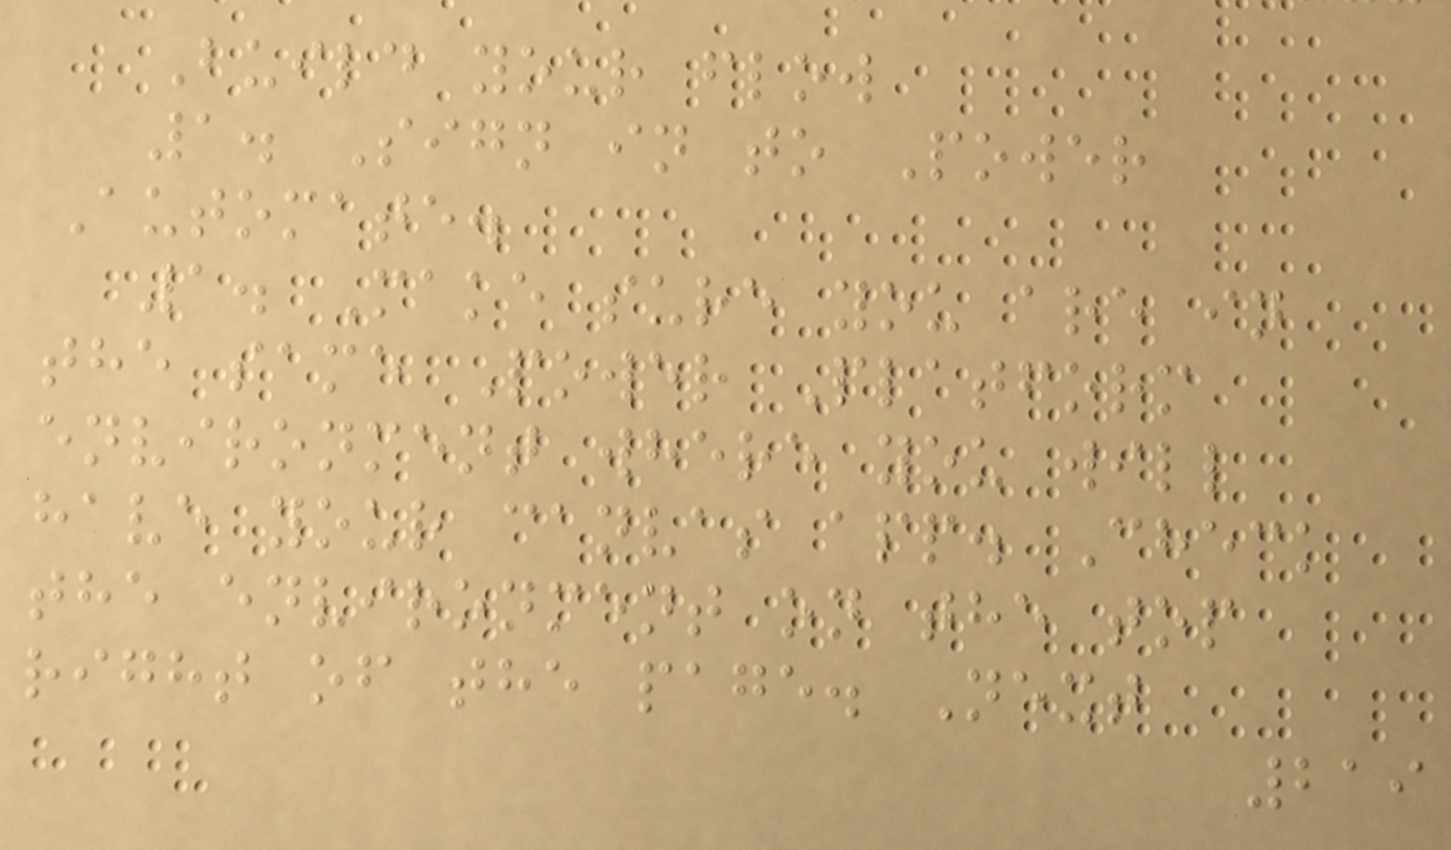Build your flow
1. Sign in to Power
Automate.
1. Make sure you are in
the same Power Platform
environment where you will
have your canvas app. Check
the environment on the top
right of the page. Next
219
